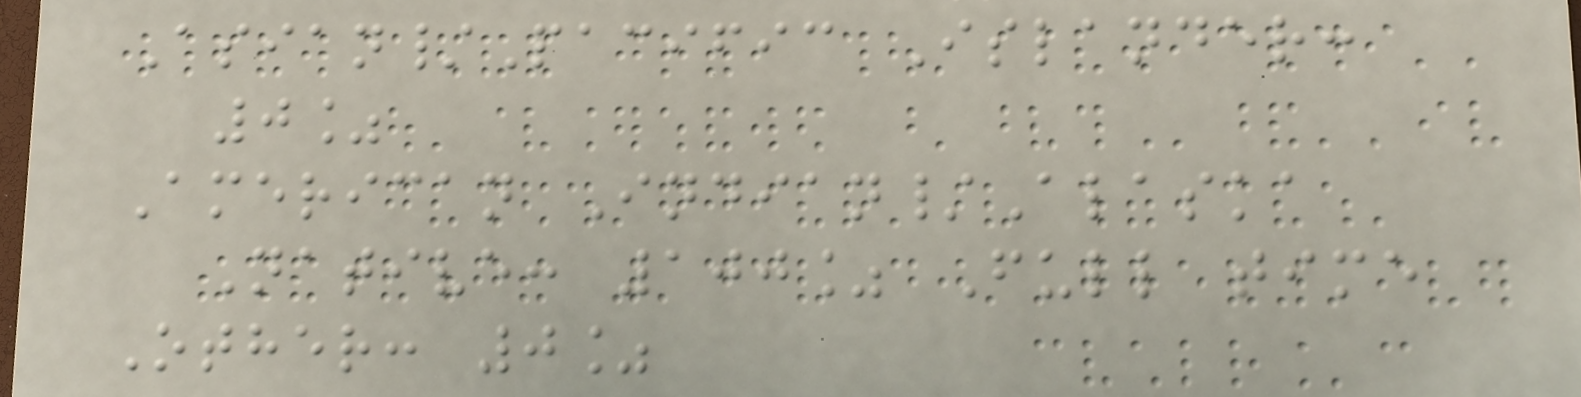Asian/Pacific Islander:
0%
American Indian/Alaska
Native: 100% Full time
Other: 0%
